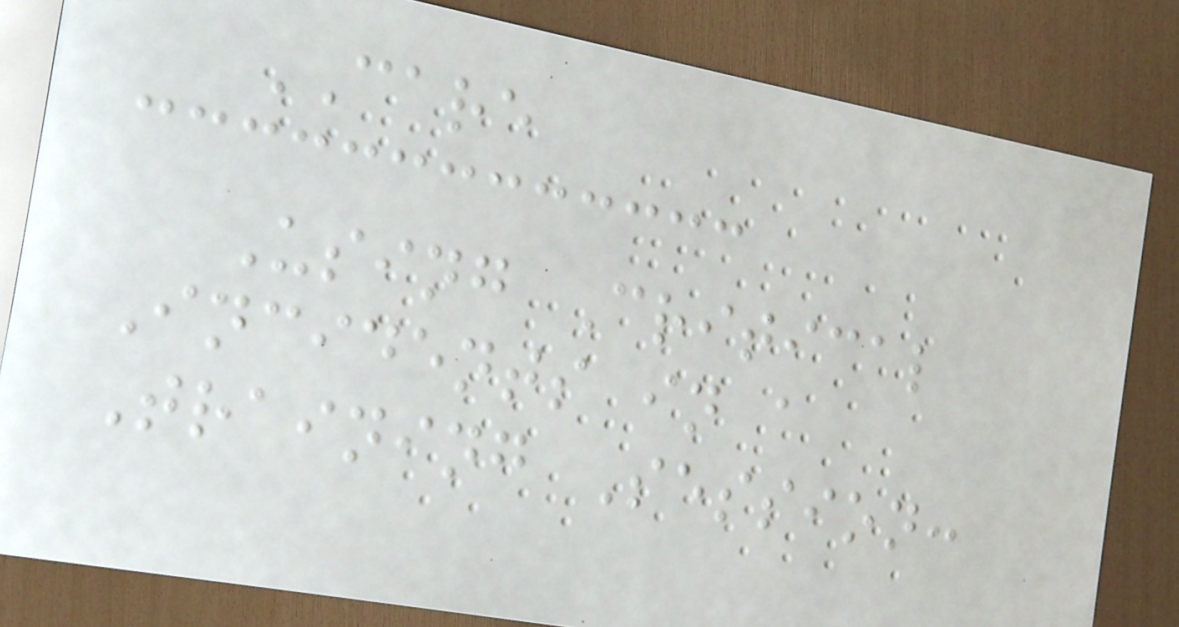CARE
Using Critical
Incidents in a
Training Session:
